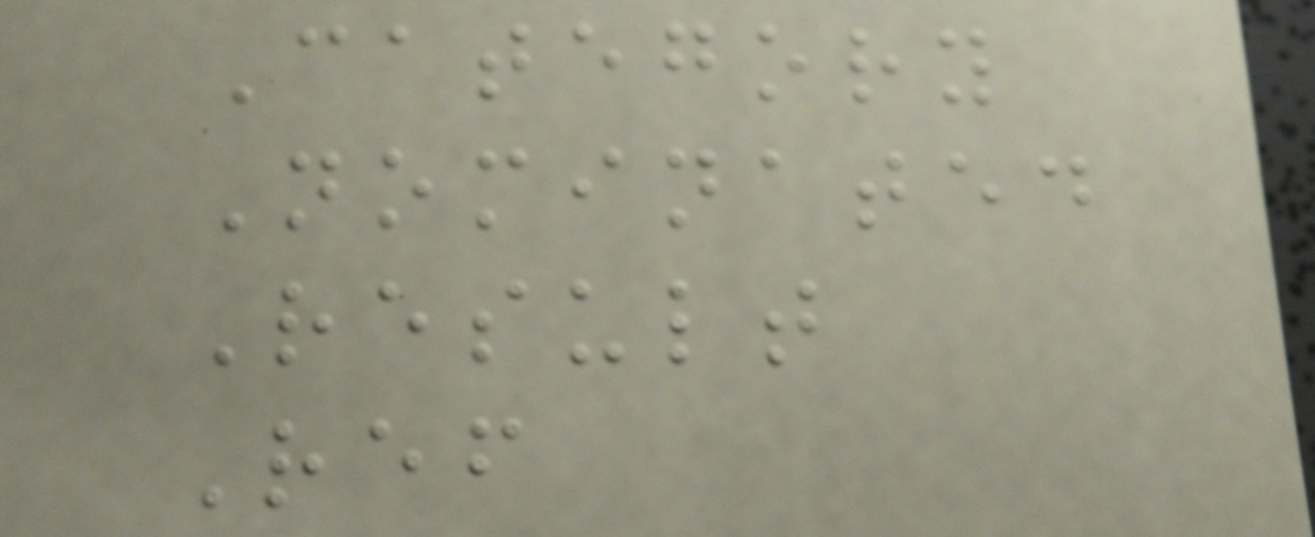Category
Nominated
Result
Ref
